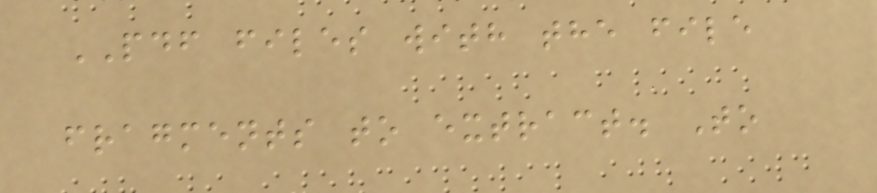PDF files with the file
fragments to extract. To
